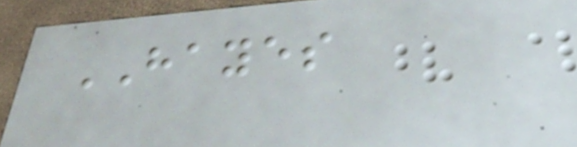HAYES
